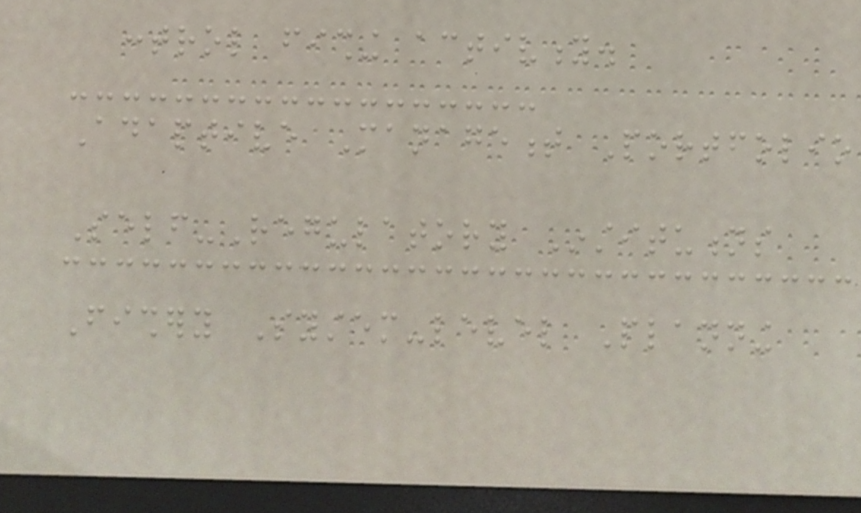control fishing activity.
Adaptive Management Portfolio
Self-Regulatory Institutions
Fishery System-level Planning
